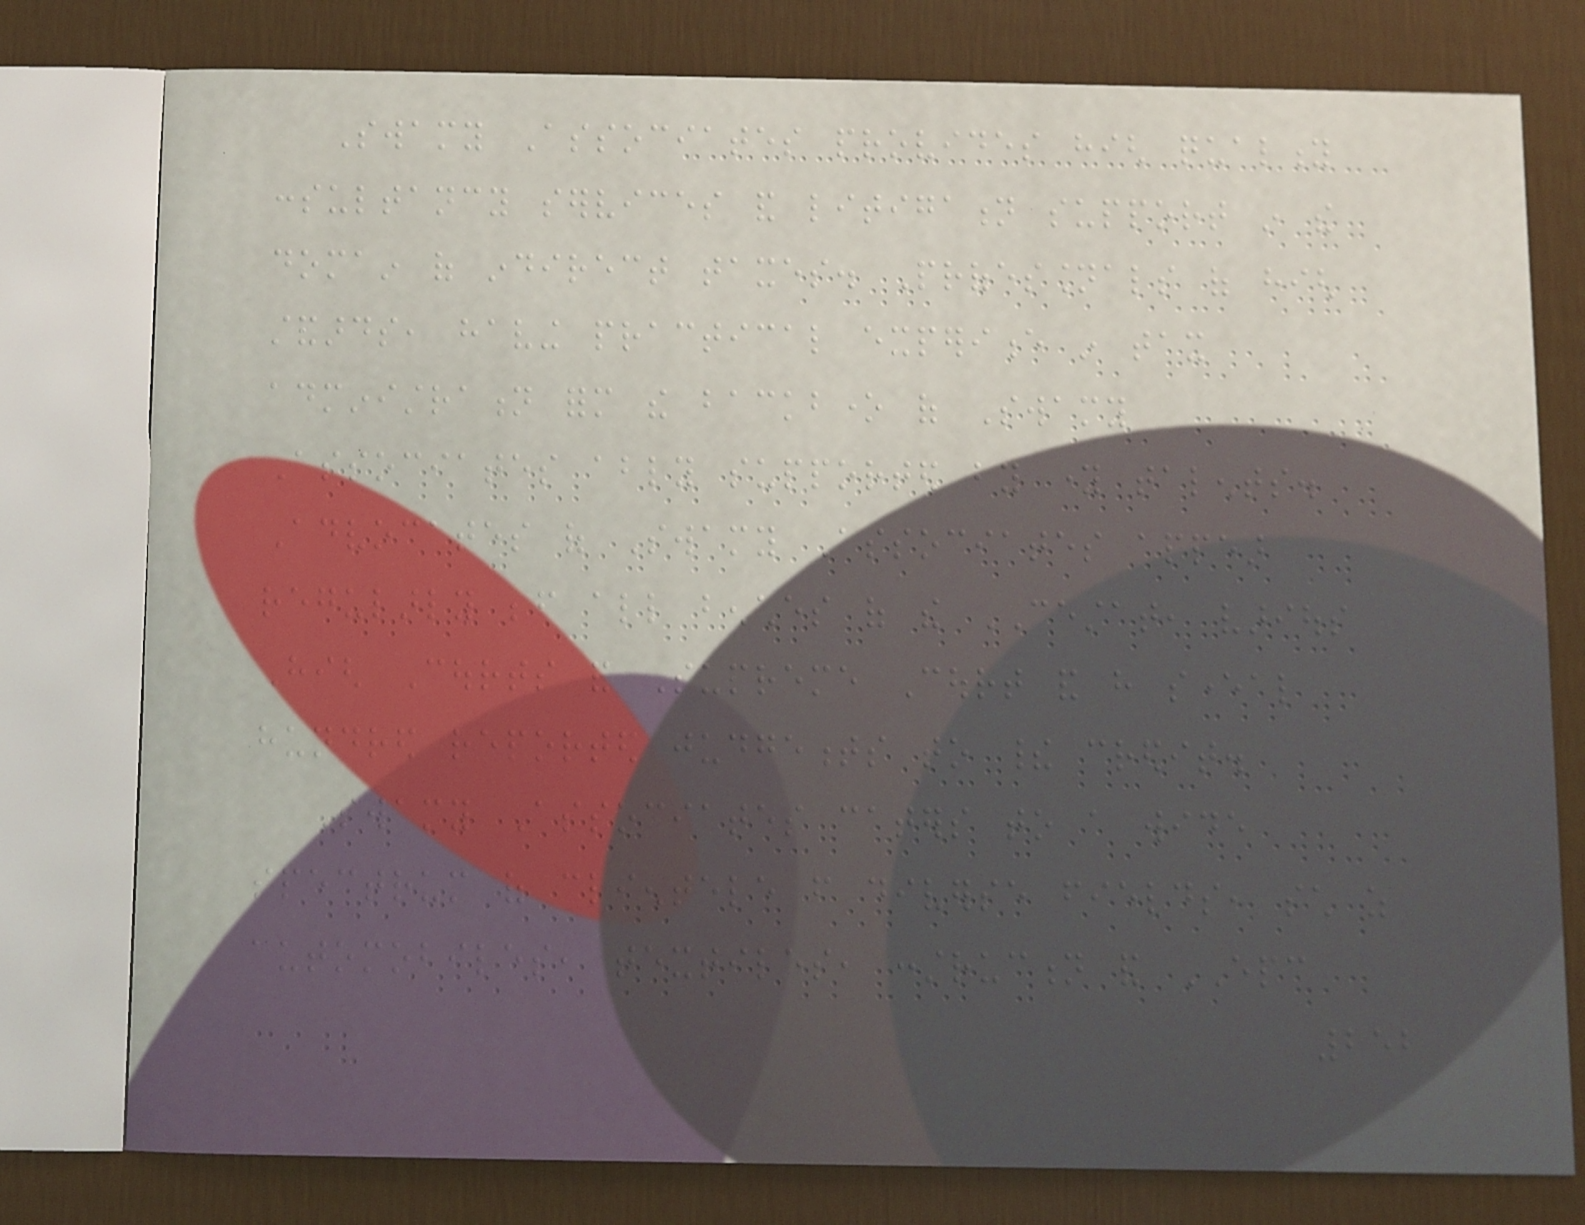Swamy Associates provides high quality
consultancy services and litigation support in the
domain of indirect taxes. Professionals of high
standards, having practical experience in tax
administration form the backbone of Swamy
Associates ably supported by young talents.
Advocates of Swamy Associates appear
regularly before all benches of the CESTAT, various
High Courts and Supreme Court and have several
hundred reported judgements to their credit.
Swamy Associates caters to a wide
spectrum of clientele from diverse fields, such as
automobiles, textiles, construction and EPC
252
